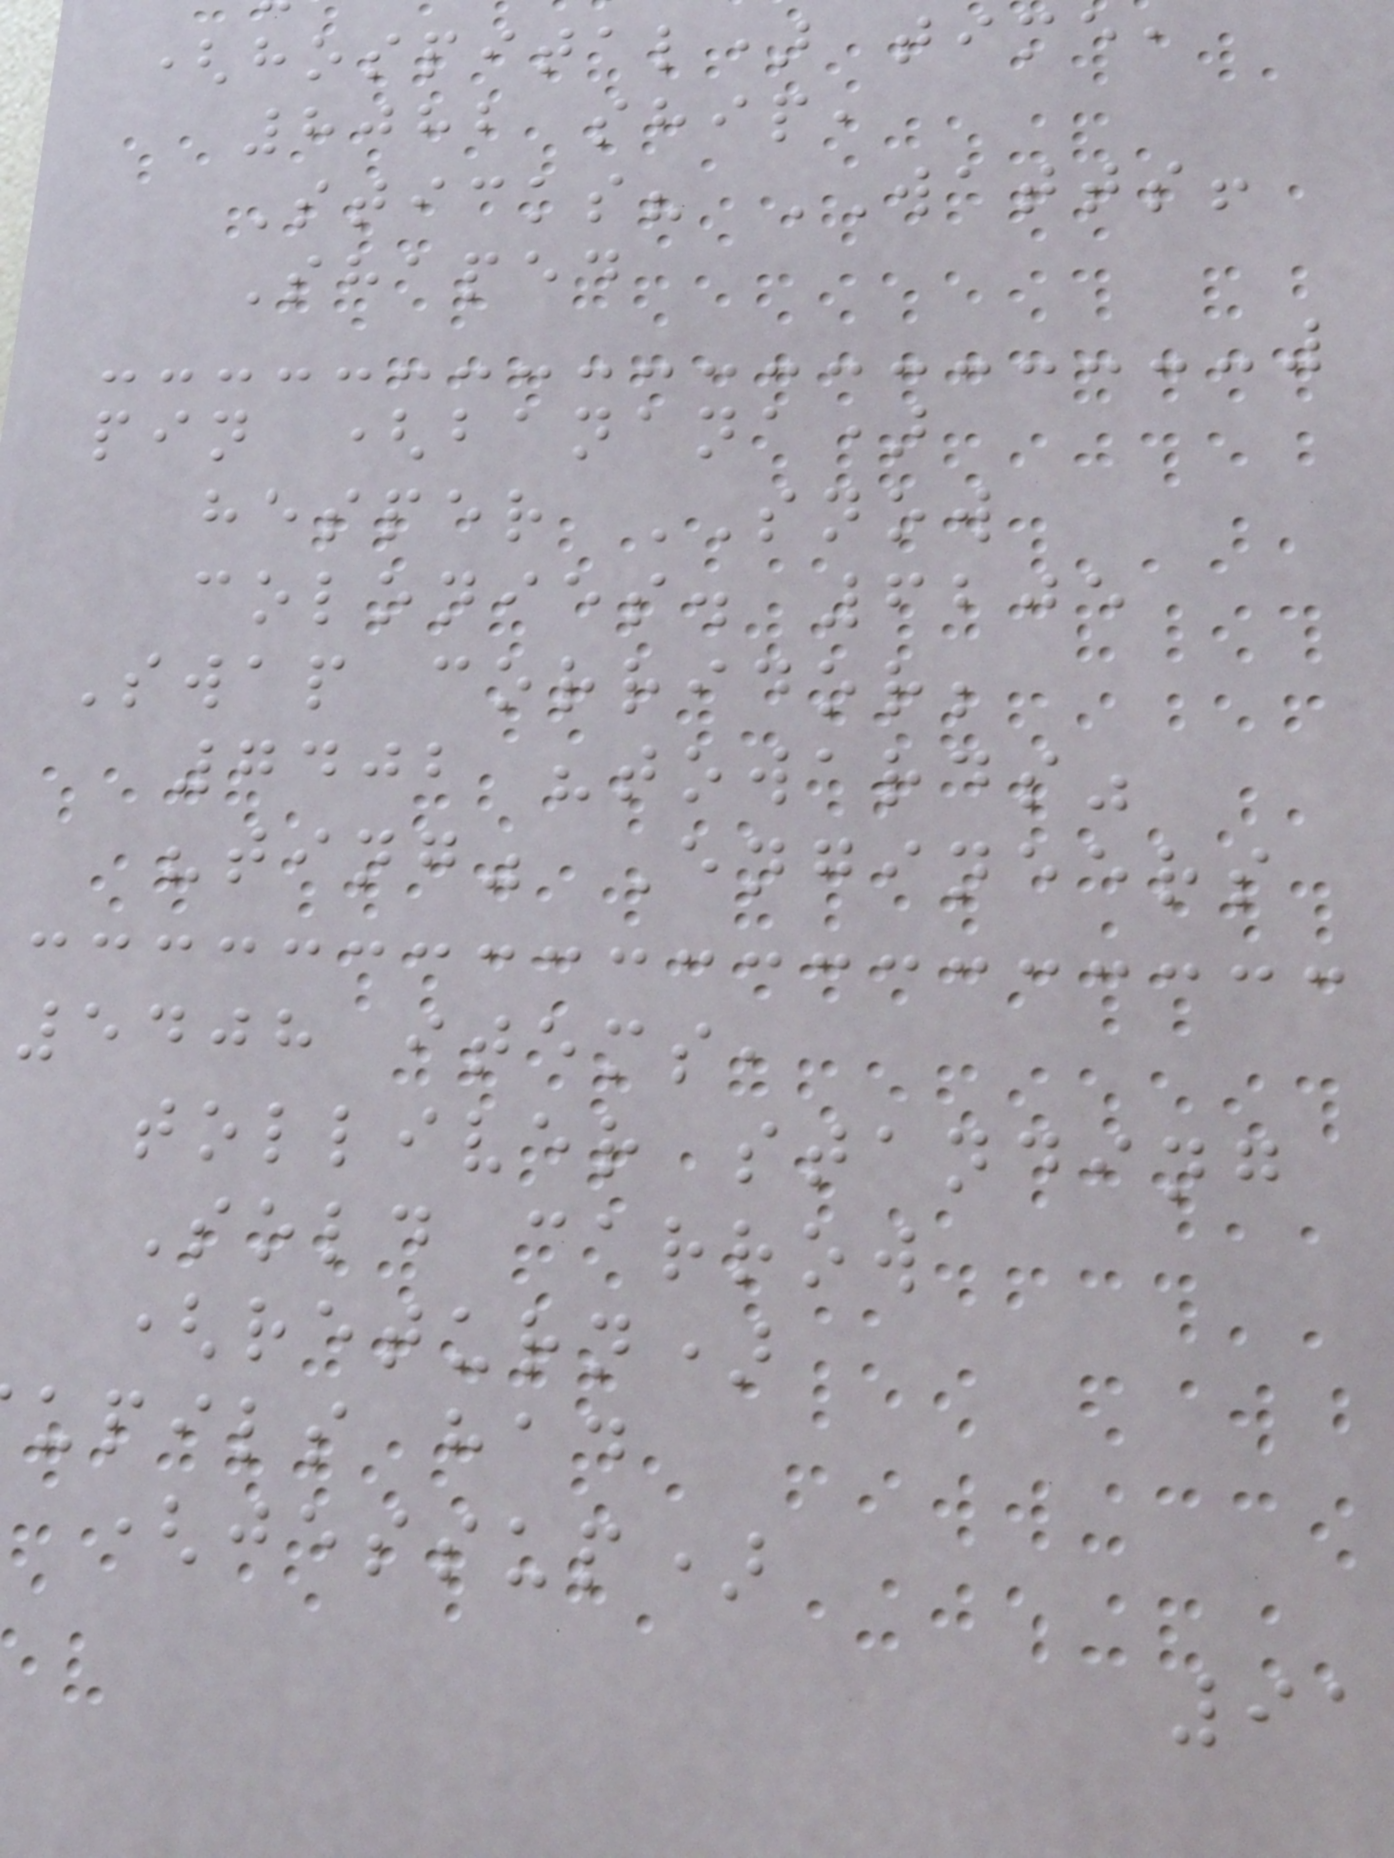(hospital) time,
8082 ship,
Sticks? WATTS!
Shaped
pin (banana)
hesper SNOW
colonies. 6205
Swap corridor;
7402 "towards"
"ting" Engineers
5408 items,
tolliver standing
Sold carrow
(return)
upils had
(jessup)
91
